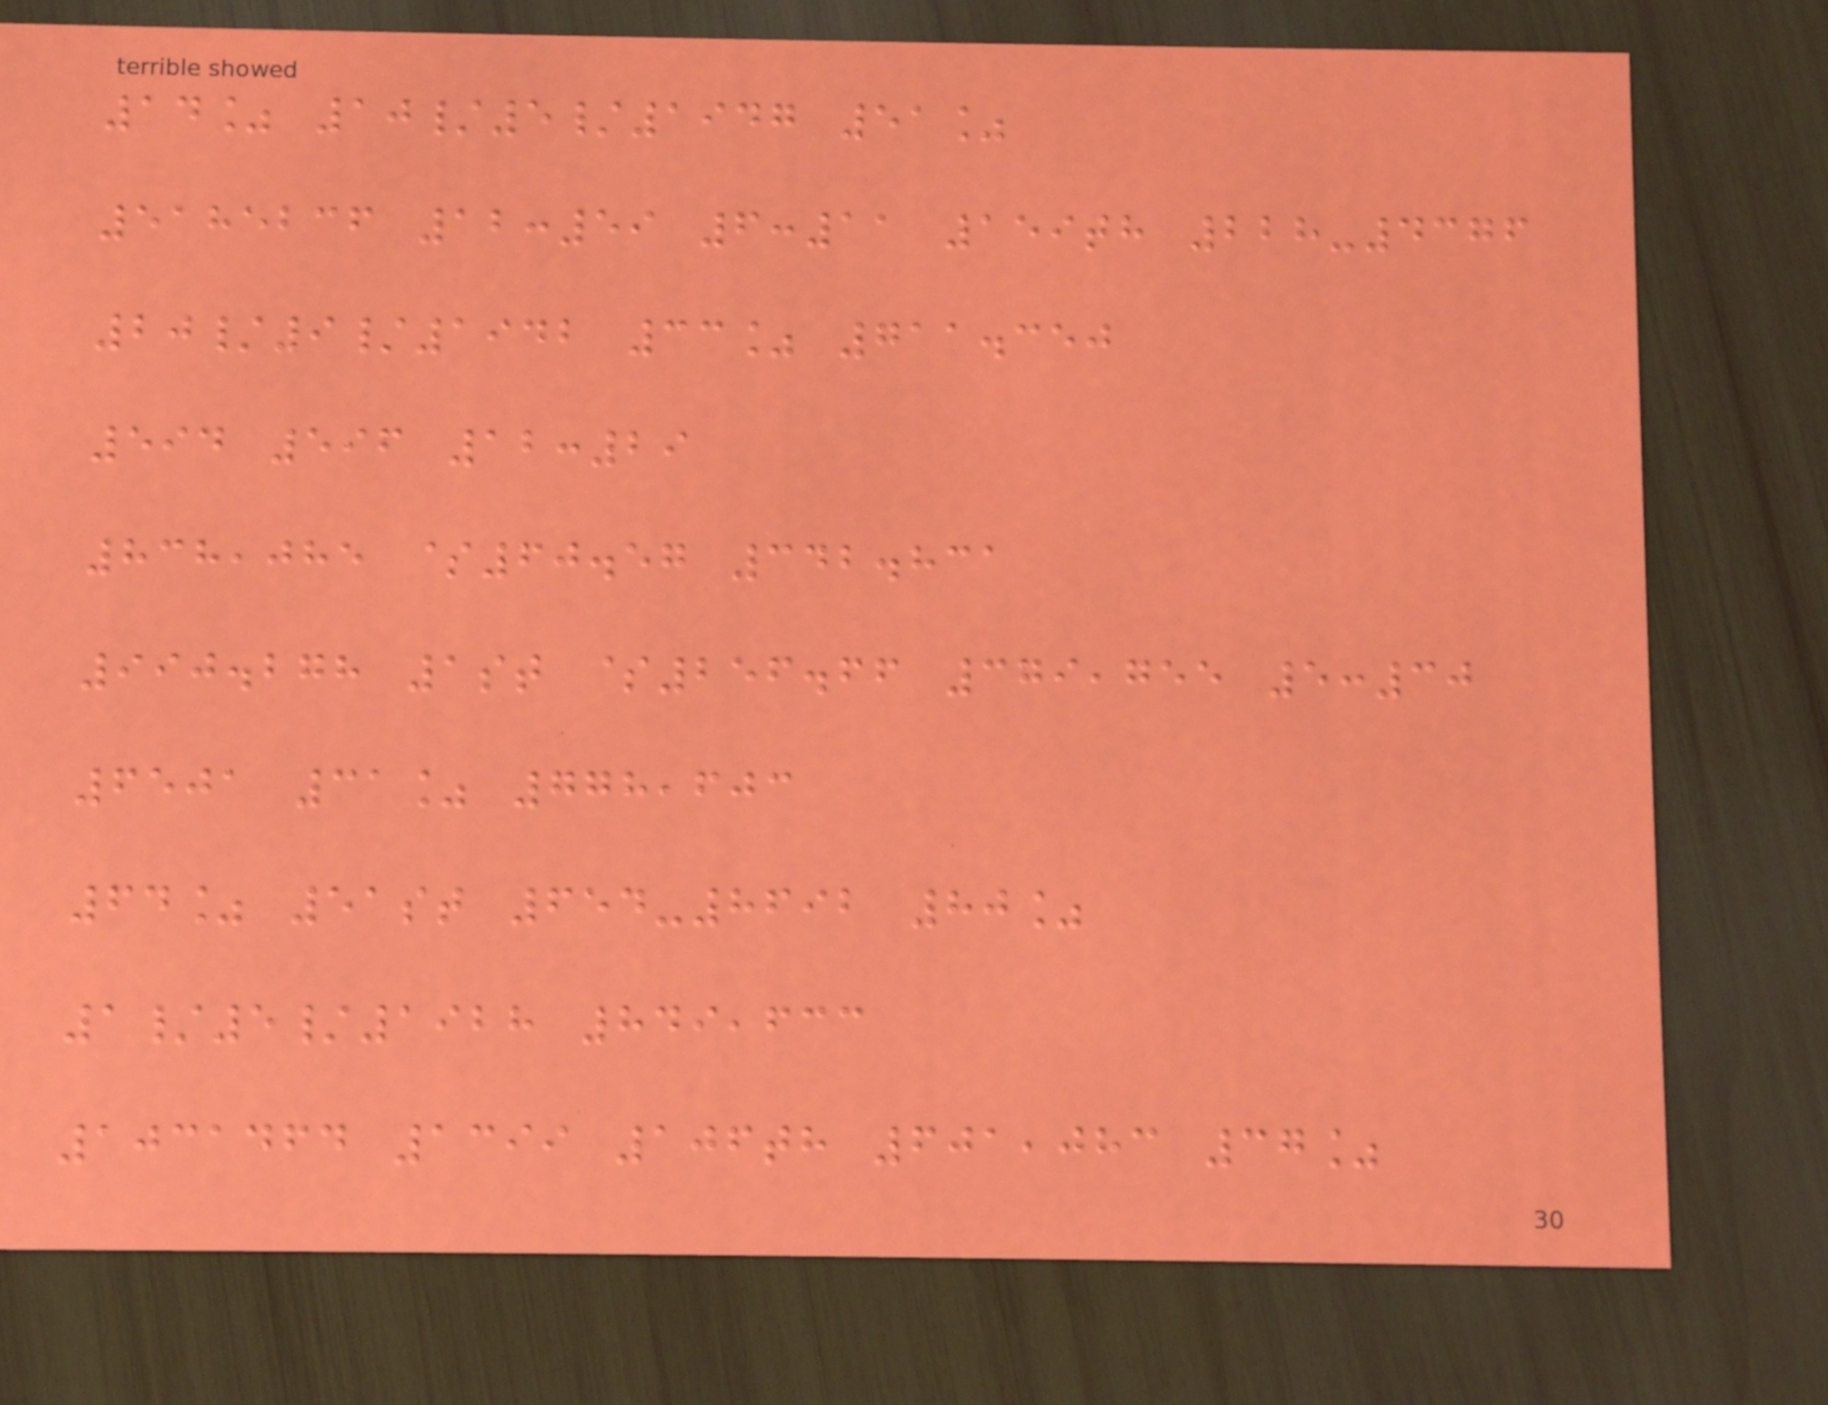14% 10/5/1947 51%
5185236 12:59 6:11 159th 228-4376
20/9/1942 33% 711.350
594 596 12:29
838,085 $60.57 342.831
990.278 1st $256.66 379,755 5:30
6501 31% 778,603
64% 51st 654-8692 80%
1/5/1928 849,633
1031464 1399 106th 601,083 37%
